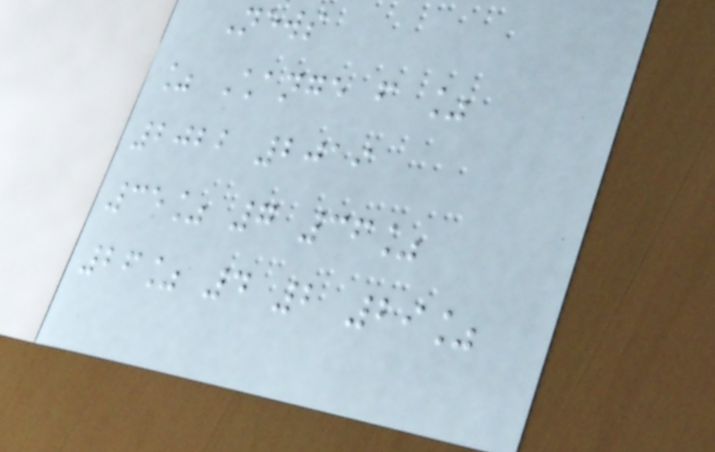News
% Change from %
2022 2019
35% 7 36%
26% 4 2 29%
